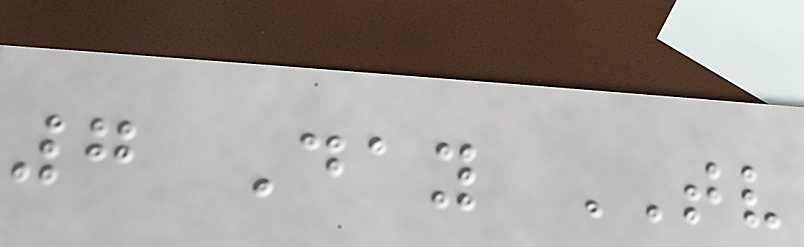7 Day TV
